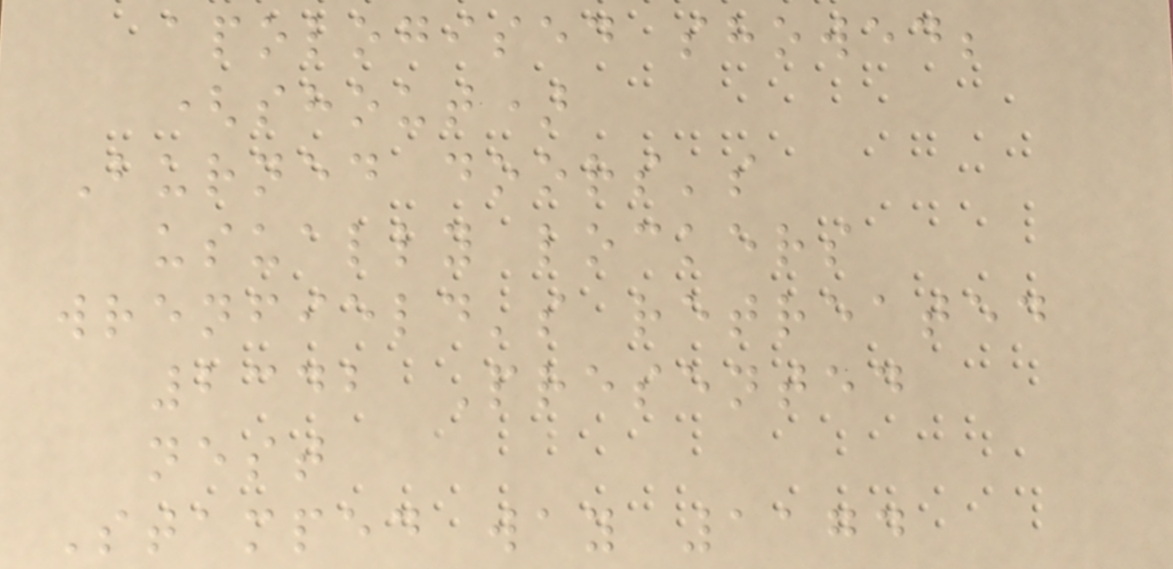apologised showed;
(shout)
Burned doors's
usually lockers
wrenfield's retreated
2342 Presented
nest
Stamped way 1174
